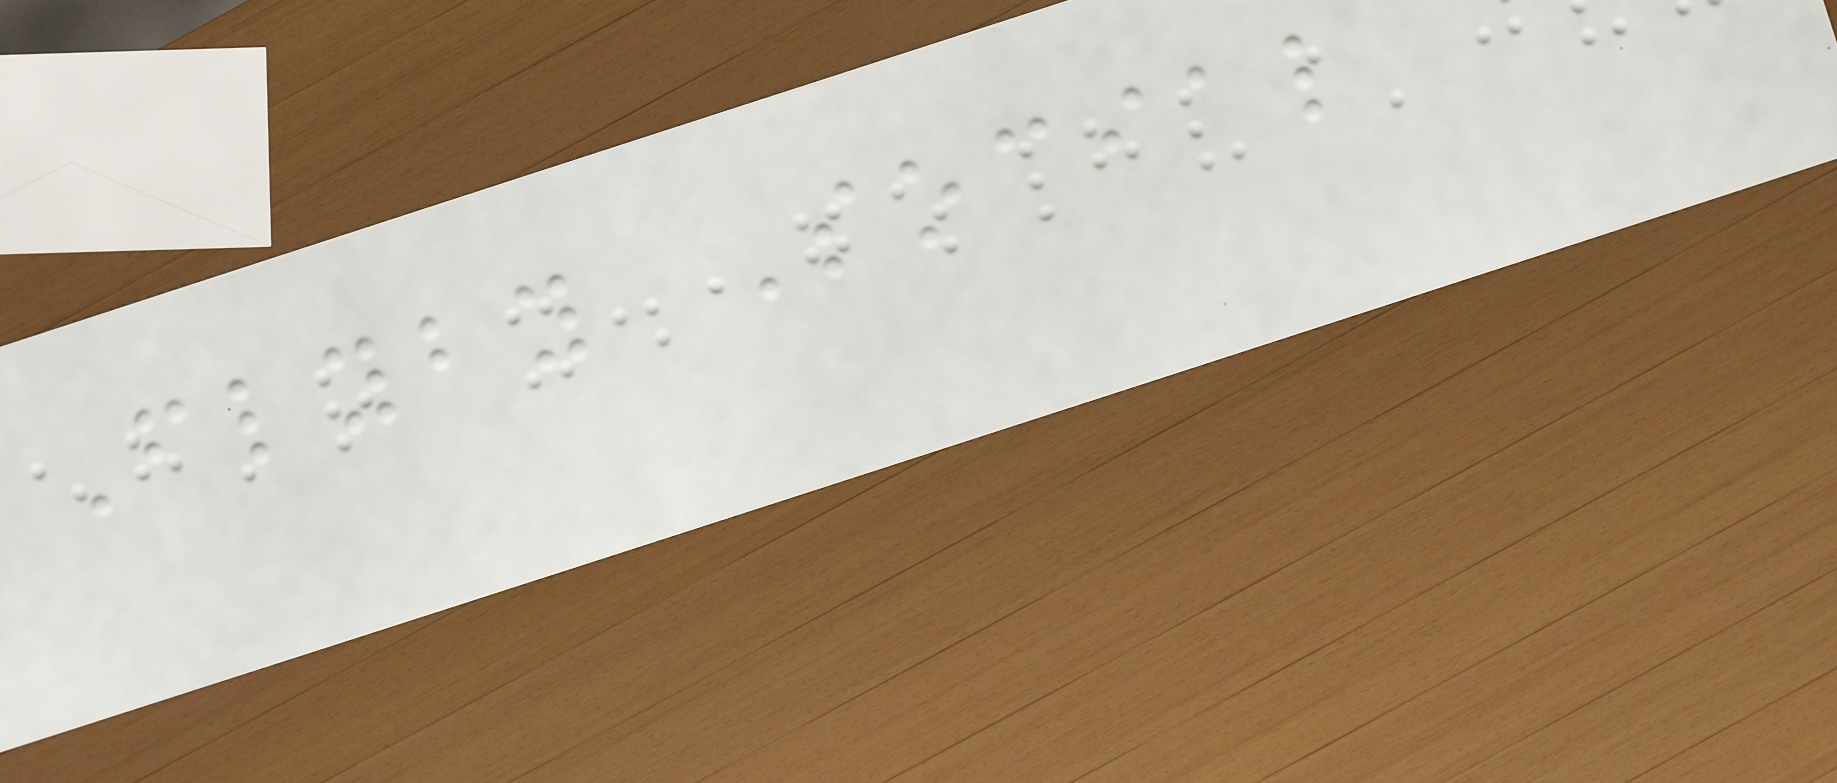Flyby Social
